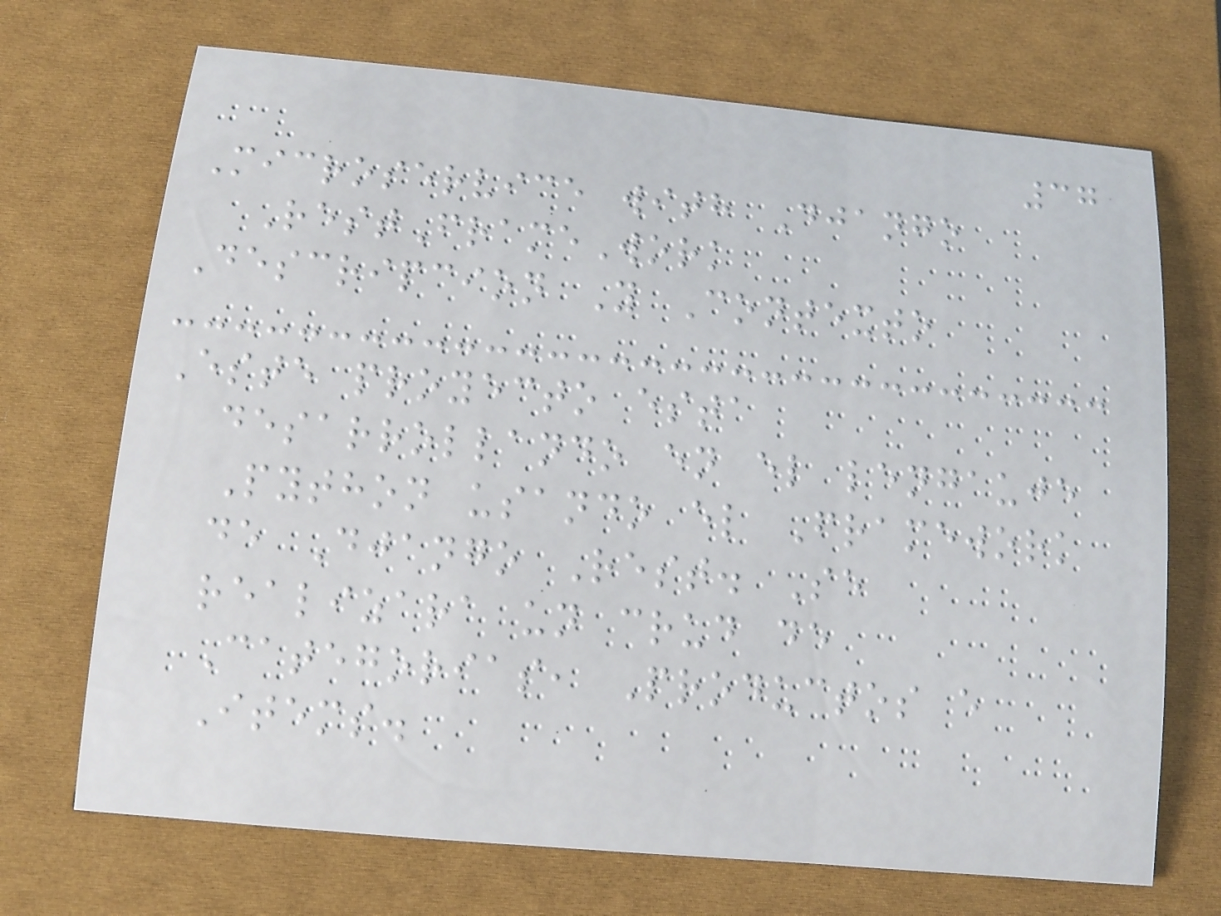37
Microservice with Django
RestFrameWork
Descripcion Y Contexto
Este proyecto esta
desarrollando en el lengauje
Python usando el Framework
de Django Rest. Se
realizara un crud de
Categorias, Productos e
Items.
